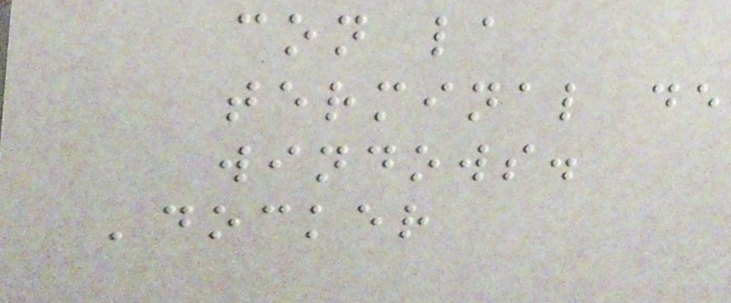con la
terminal de
windows.
'docker
